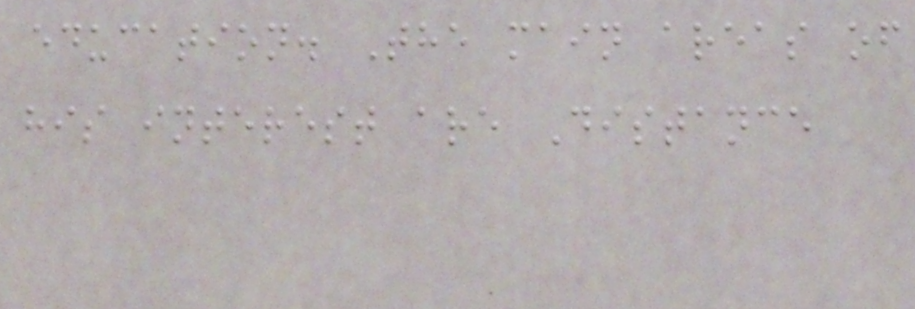education. The main areas of
his interest are Distance
